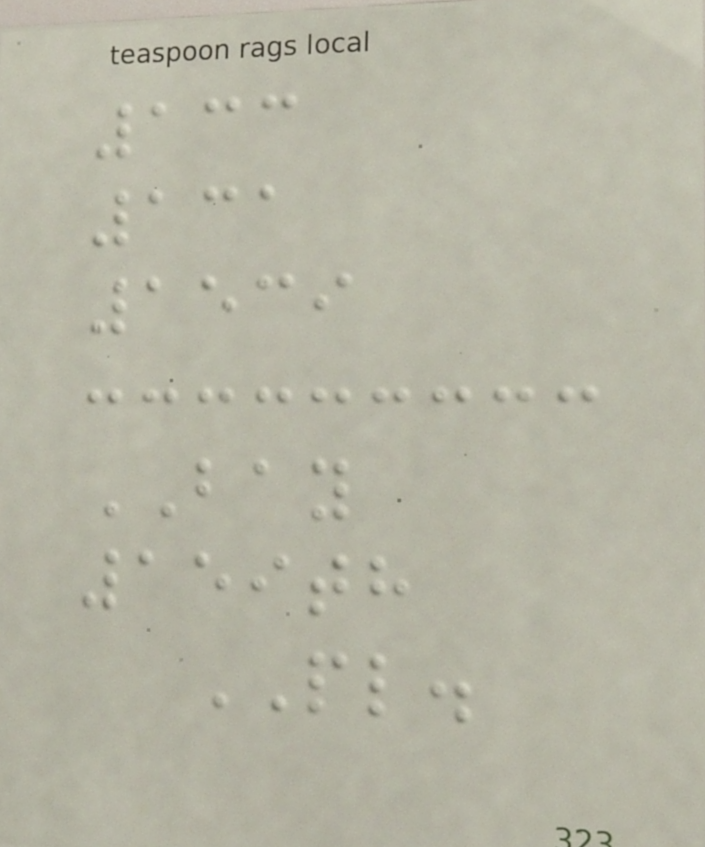133
131
1539
BAY
159th
PL.
